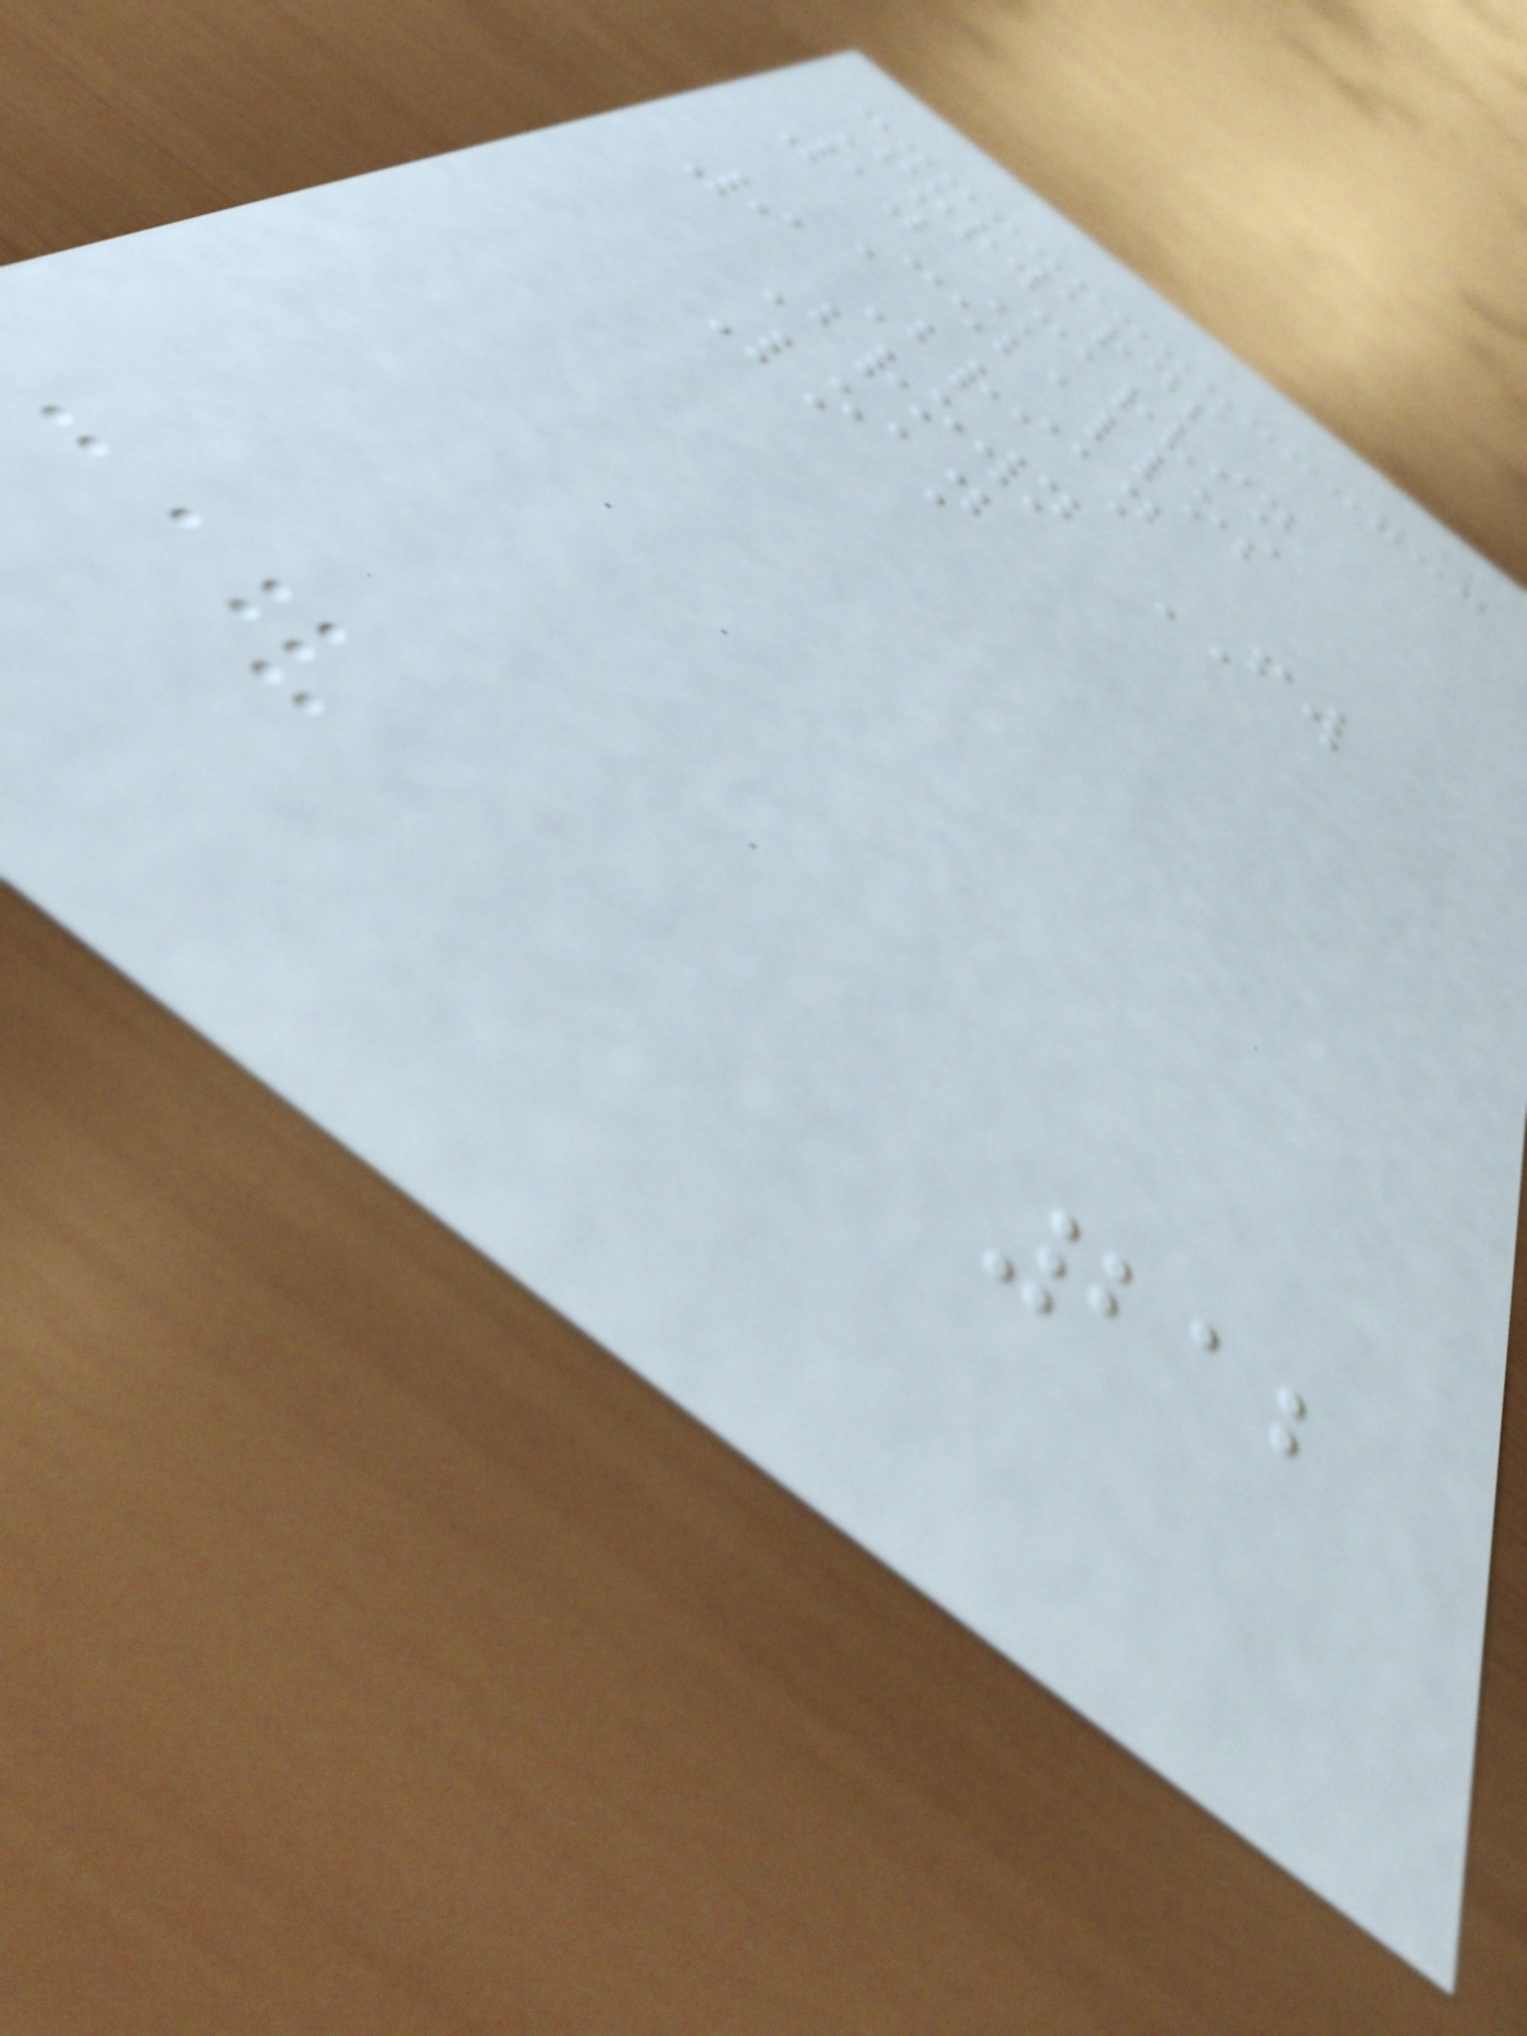Forwards
10 Marvin
Ceballos
9 Brian
Brown FW
Loan
212
